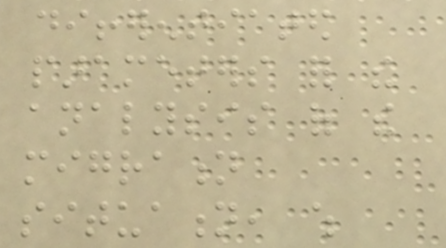differentiated
parameters for the
analysis of the
migration
situation, which
